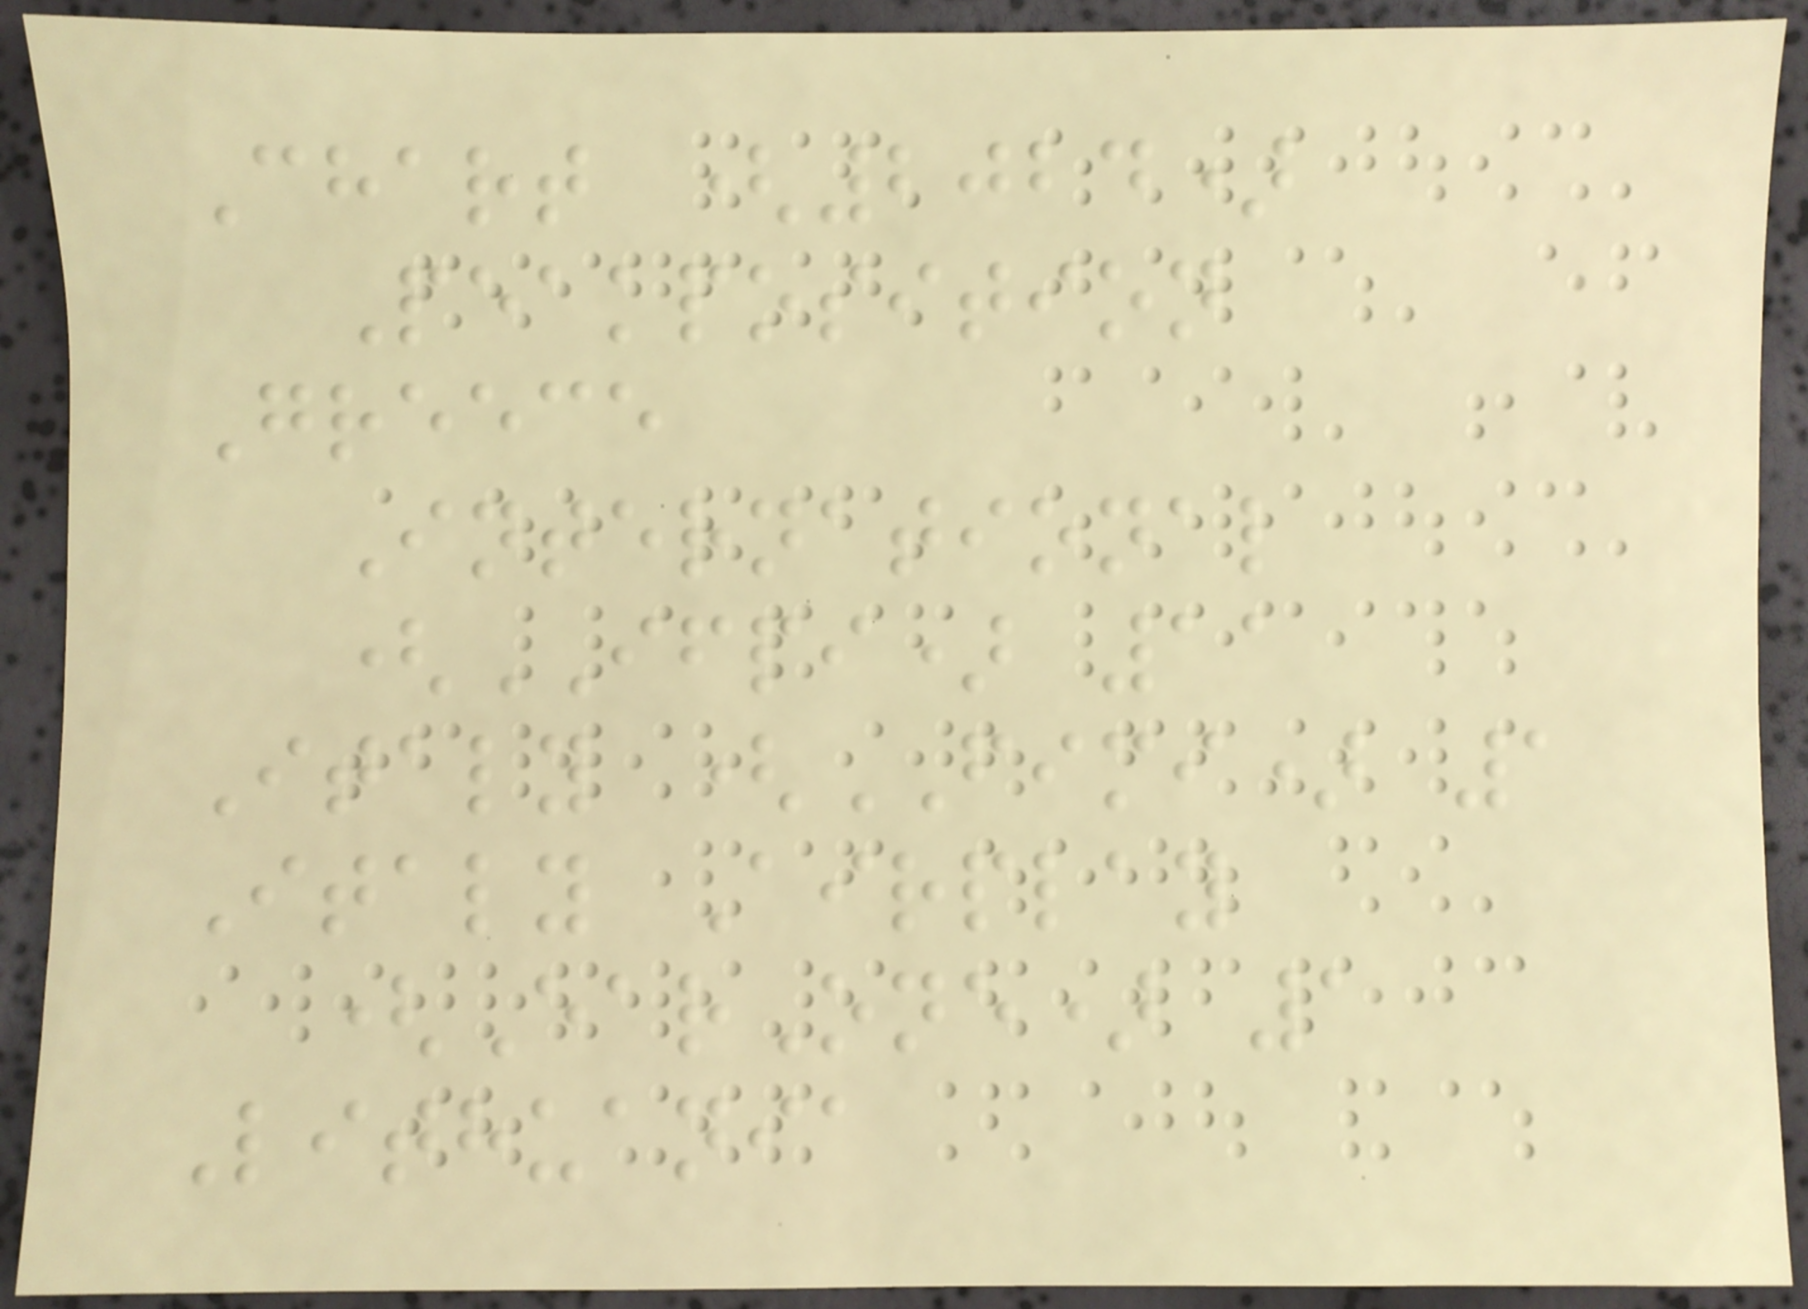Chart (2024)
Peakposition
Greece
International
(IFPI) 11
Italy (FIMI) 1
Italy Airplay
(EarOne) 1
Lithuania
